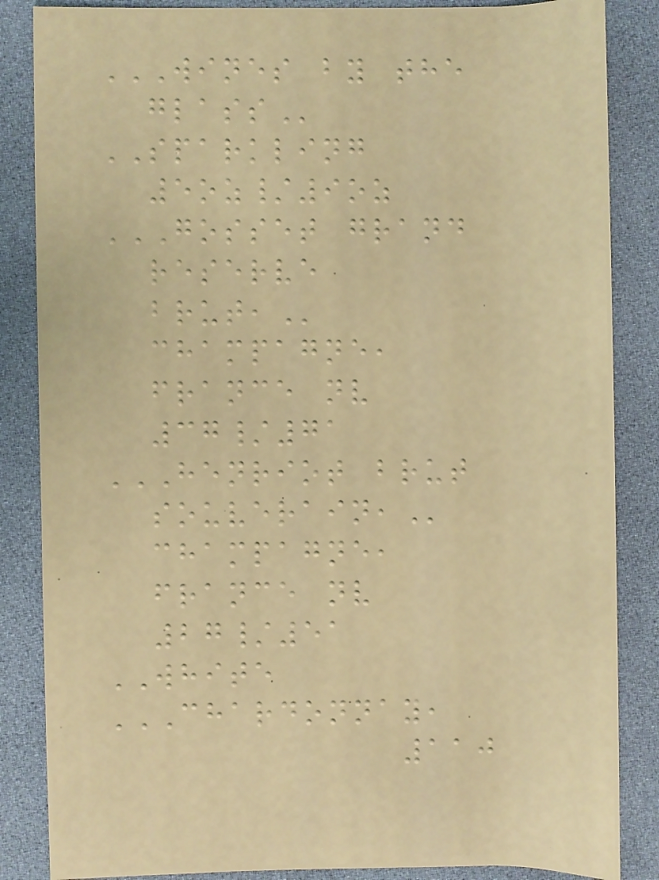WINES BY THE
GLASS
SPARKLING
5oz/9oz
GOSSET GRAND
RESERVE
BRUT,
champagne,
france nv
37/71
HENRIOT BRUT
SOUVERAIN,
champagne,
france nv
27/51
WHITE
CHARDONNAY,
110
